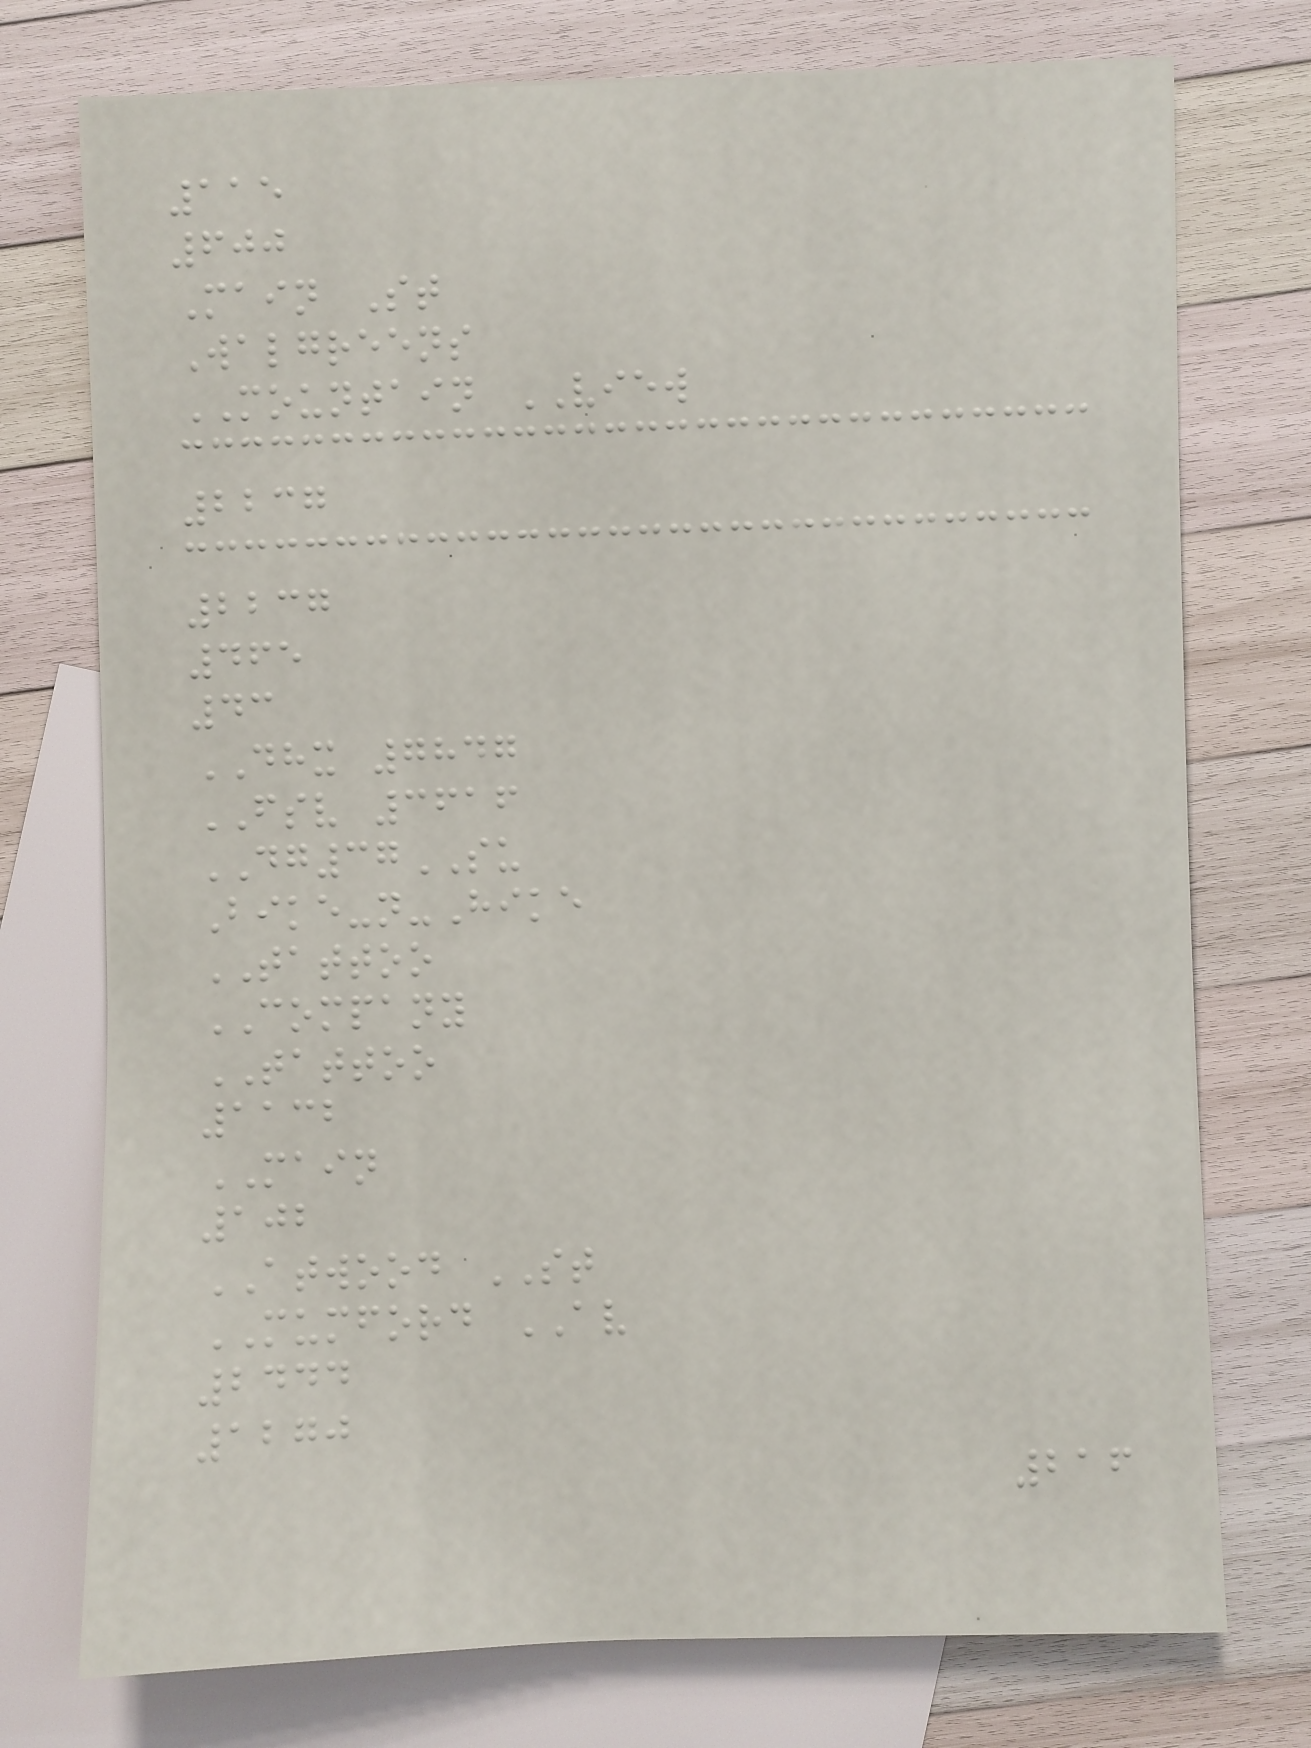115
600
Main St
Walgreens
MOUNTAIN VIEW
2237
2237
465
43
DHX 7847
FSV 3616
DG37SU
Bike-n-Hike
TATTOO
COMPANY
TATTOO
1132
MAIN
102
ATWOOD ST
MUMFORD AV
2444
1270
216
